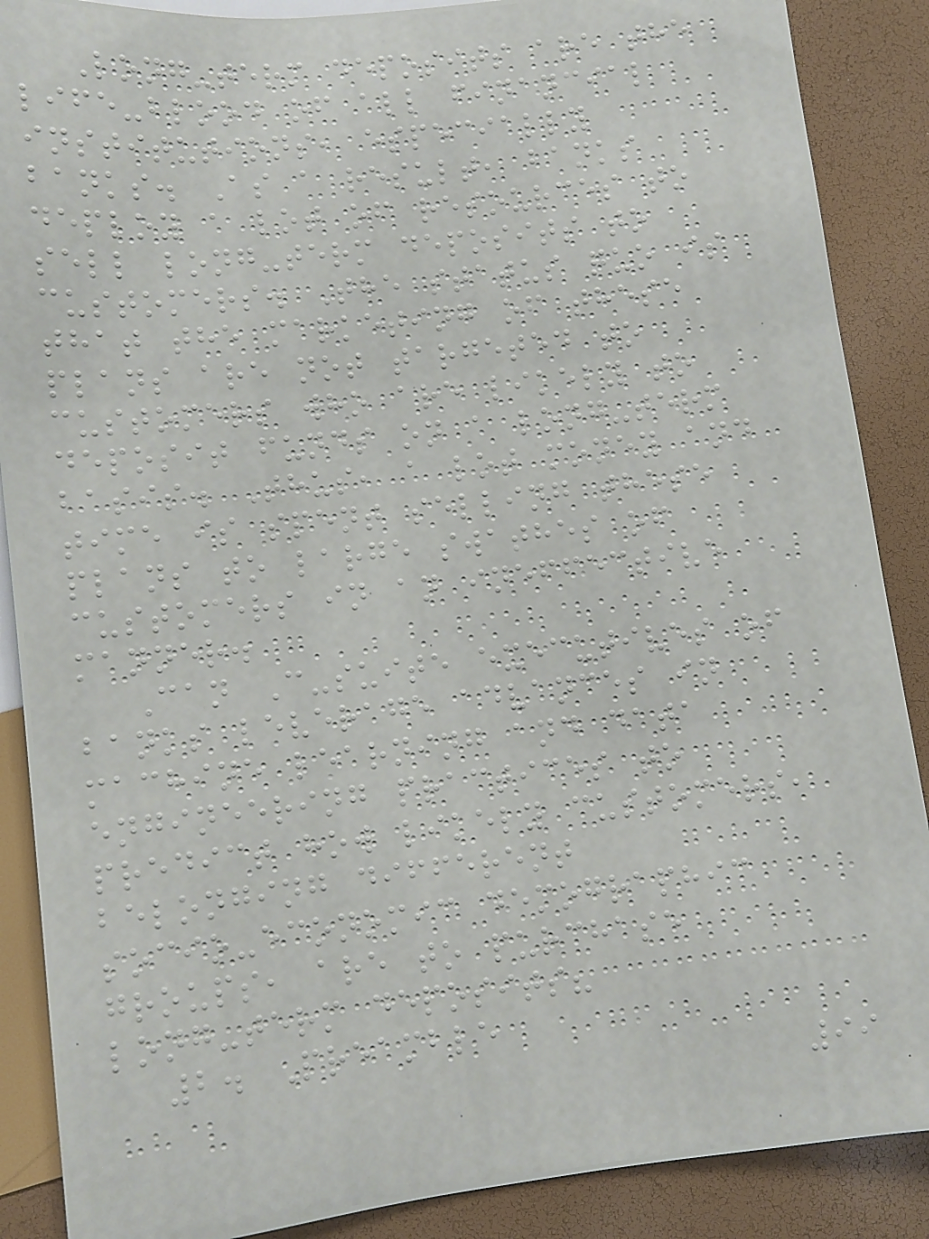Long-term deposits are the
life-blood of all financial
institutions, especially
banks. As a result, banks
deploy a lot of resources to
sell long-term deposits to
customers. The status quo is
that the marketing of these
plans are not targeted to
customers who are likely to
deposit funds on a long-term
basis. Thus, a lot money and
time is spent selling these
plans to large swathes of
customers in an ineffective
manner.
Can C-suite executives of
banks leverage advances in
machine learning and data
engineering practices to
predict how likely customers,
belonging different
socio-economic demographic
groups, are to purchase
long-term deposits?
2. Preamble
99
